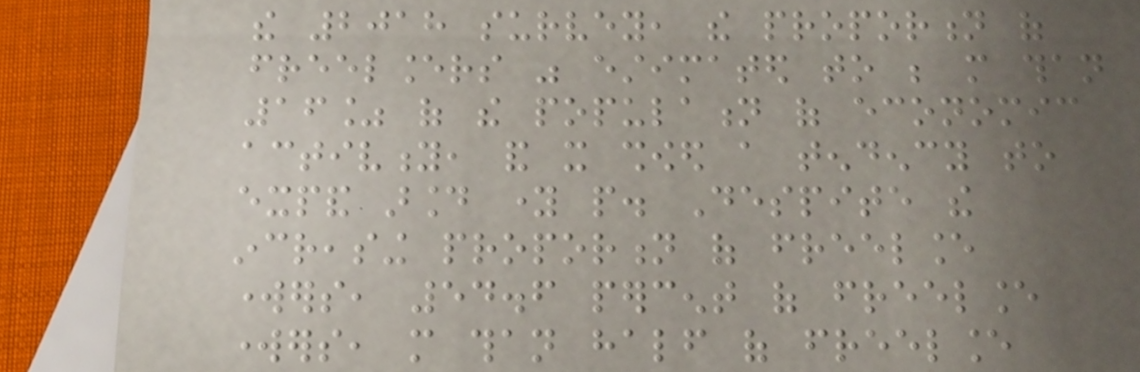the 2018 survey, the proportion of
freelancers was estimated to be more than
16% of the population of economic
activity, and it showed a tendency to
expand around young people. Despite the
increasing proportion of freelance
workers, 54.6 percent of freelance
workers, more than half of freelance
